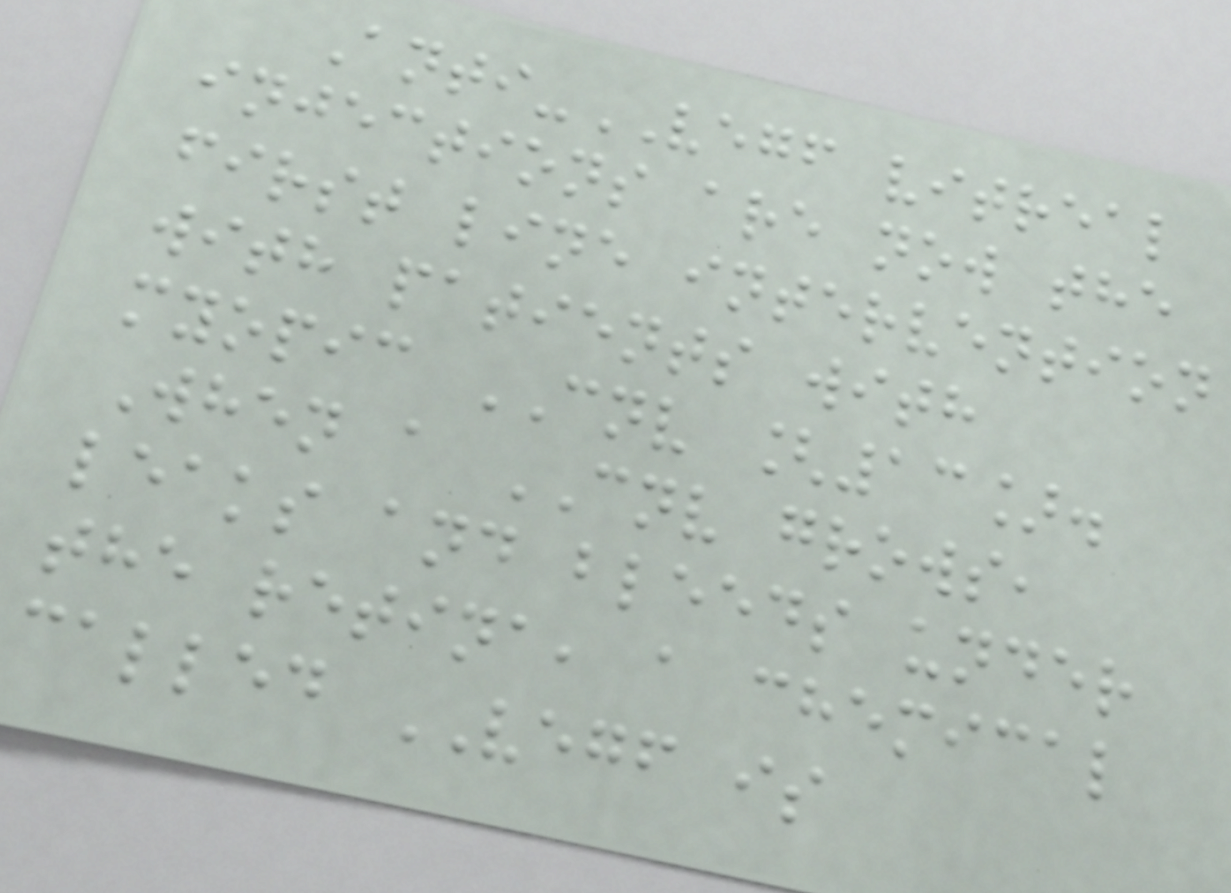Anti-VEGF vitreal
injections are now the
first line intervention
with patients with
myopic CNV [13].
When a CNV grows,
leaks and bleeds under
the retina, a chemical
called VEGF is
